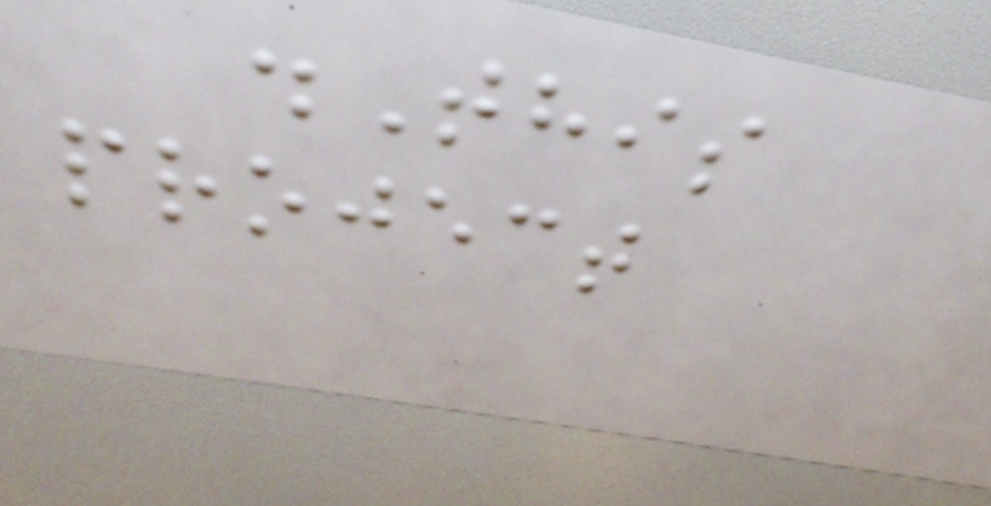.This
project
